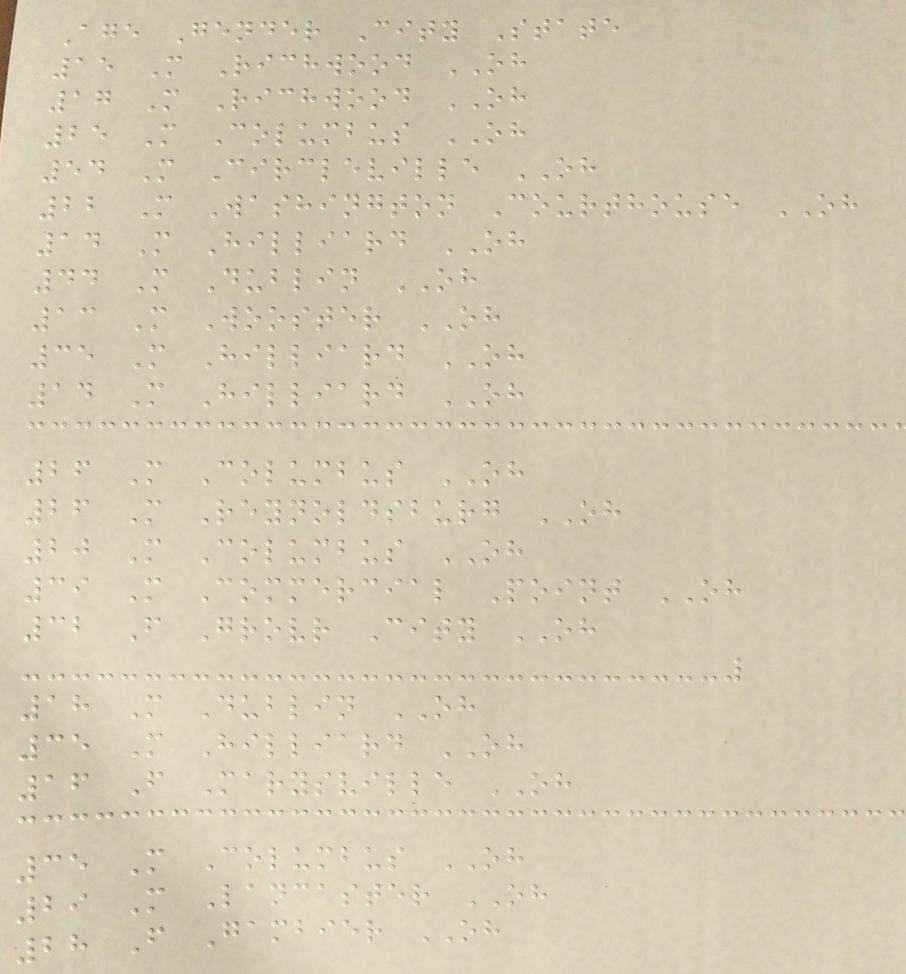Age Gender City State
15 M Richwood OH
17 M Richwood OH
25 M Columbus OH
54 M Circleville OH
22 M Washington Courthouse OH
14 M Hilliard OH
44 M Dublin OH
13 M Wooster OH
35 M Hilliard OH
14 M Hilliard OH
26 M Columbus OH
26 M Reynoldsburg OH
20 M Columbus OH
39 M Commercial Point OH
32 F Grovr City OH
18 M Dublin OH
35 M Hilliard OH
16 F Marysville OH
35 M Columbus OH
29 M Lancaster OH
28 F Gambier OH
